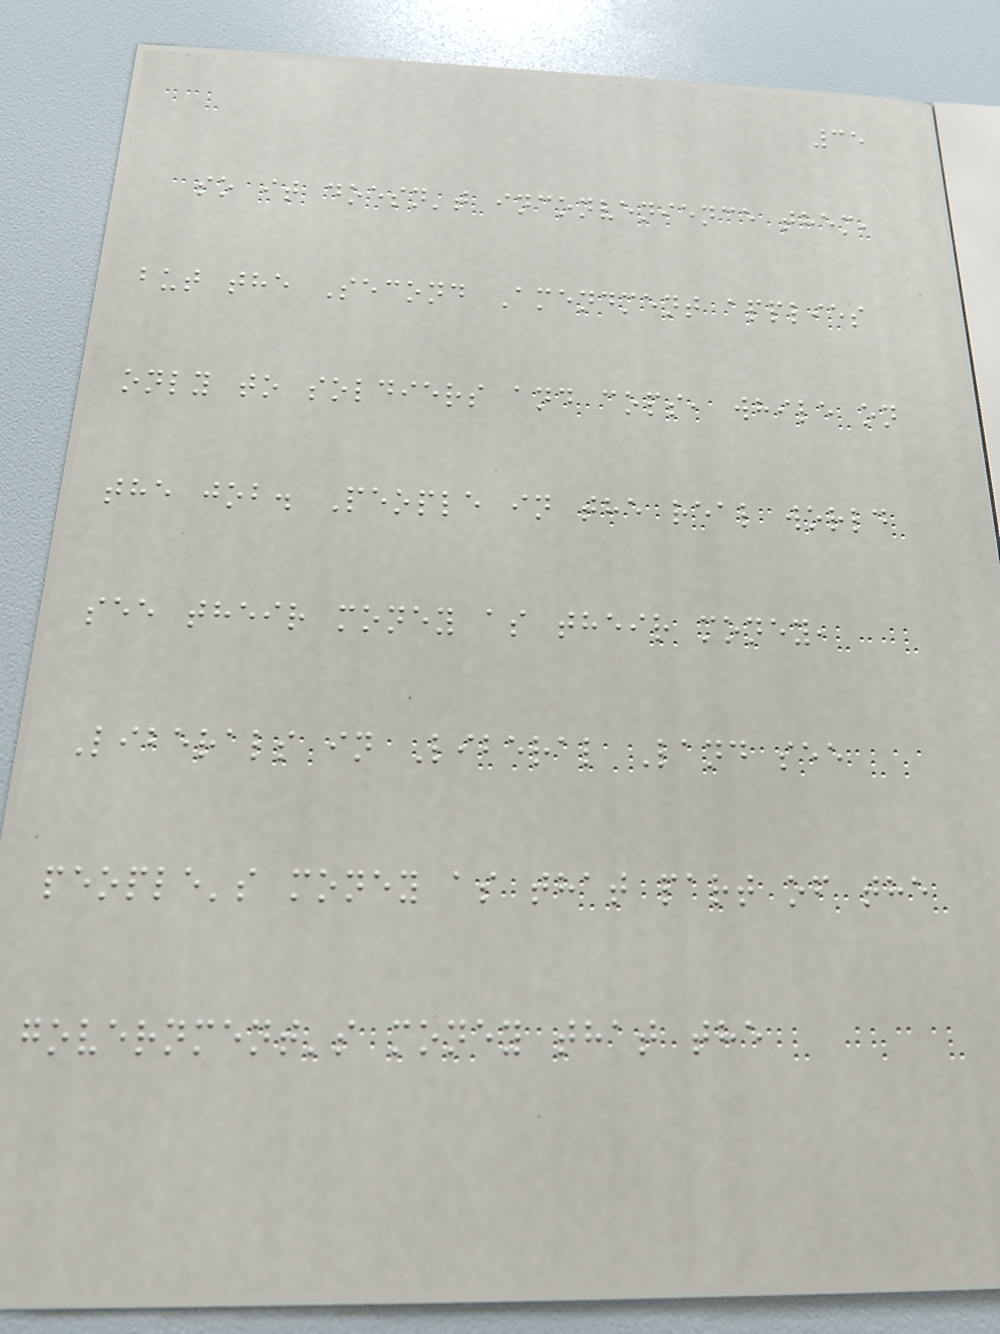35
so it doesn't inconvenience them,
but the Second Amendment applies
only to soldiers and cops, while on
the job. People in the real world
see their money as their money,
Liberals in Liberal Land see
people's money as that part of the
government's money that the
